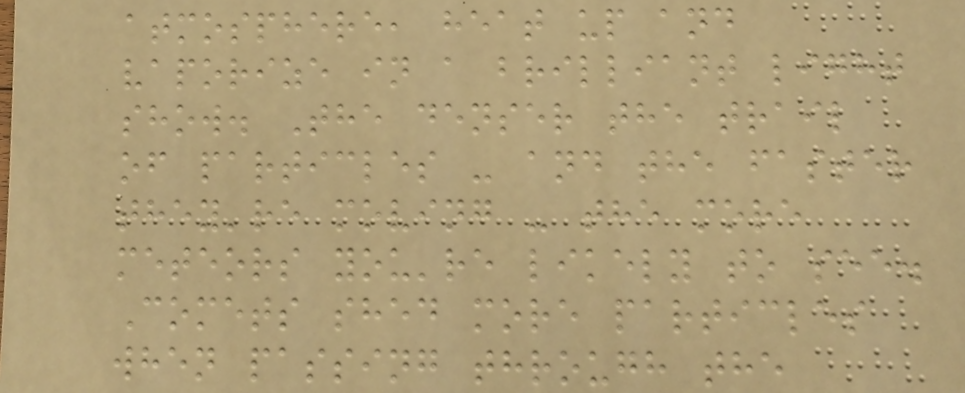atmosphere, heat up and
vaporize in a brilliant light
show. The denser the trail
of particles - and the faster
they're moving - the more
meteors you're likely to see.
Comets shed more particles
when passing through the
